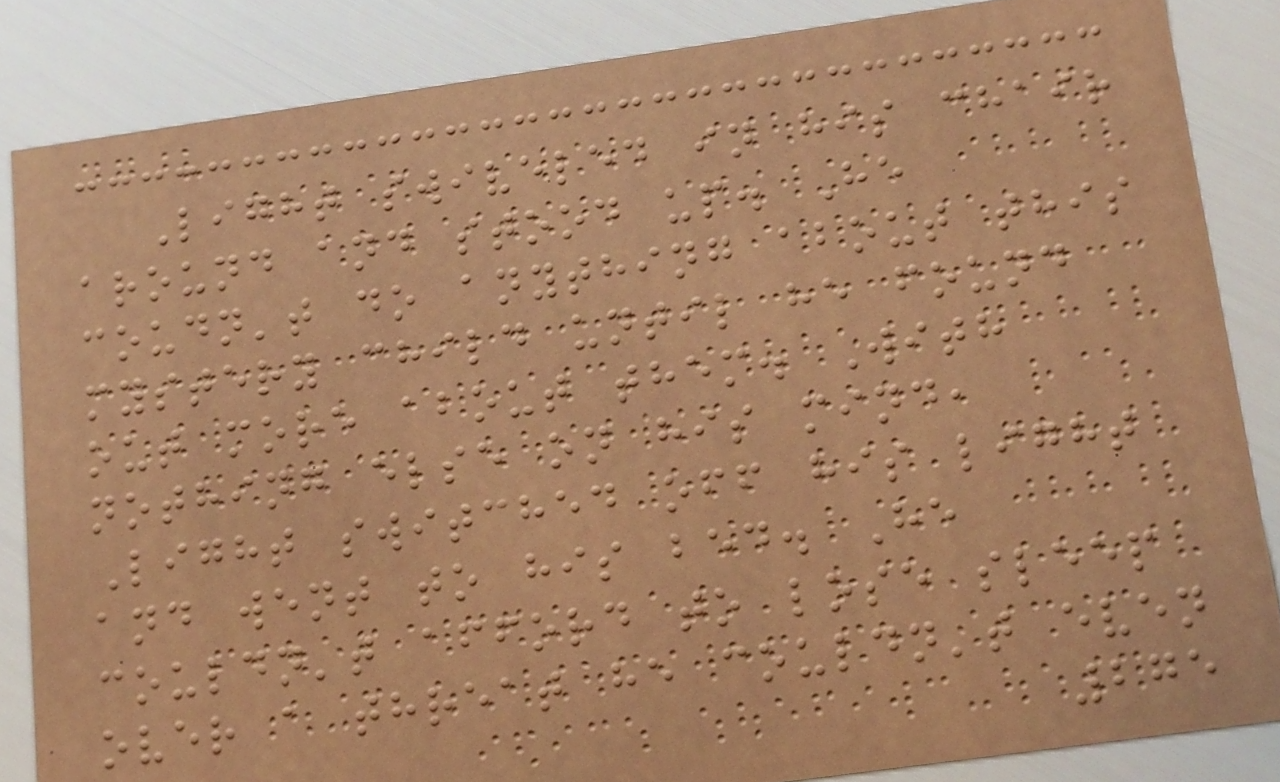Light swiveled in his chair
around and stood up. He
coudn't do anything about this
mystery child until he found
out more about them. With
nothing else on his mind,
Light switched off his light
and went to his bed. He
couldn't afford to lose sleep
over a threat he couldn't even
275
